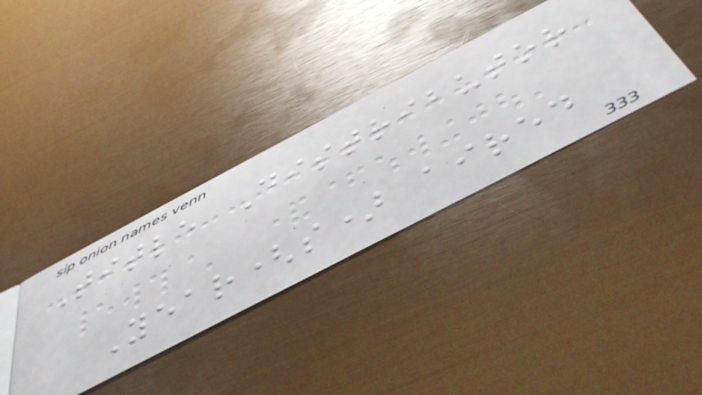Title Distributor
Year(s) aired
